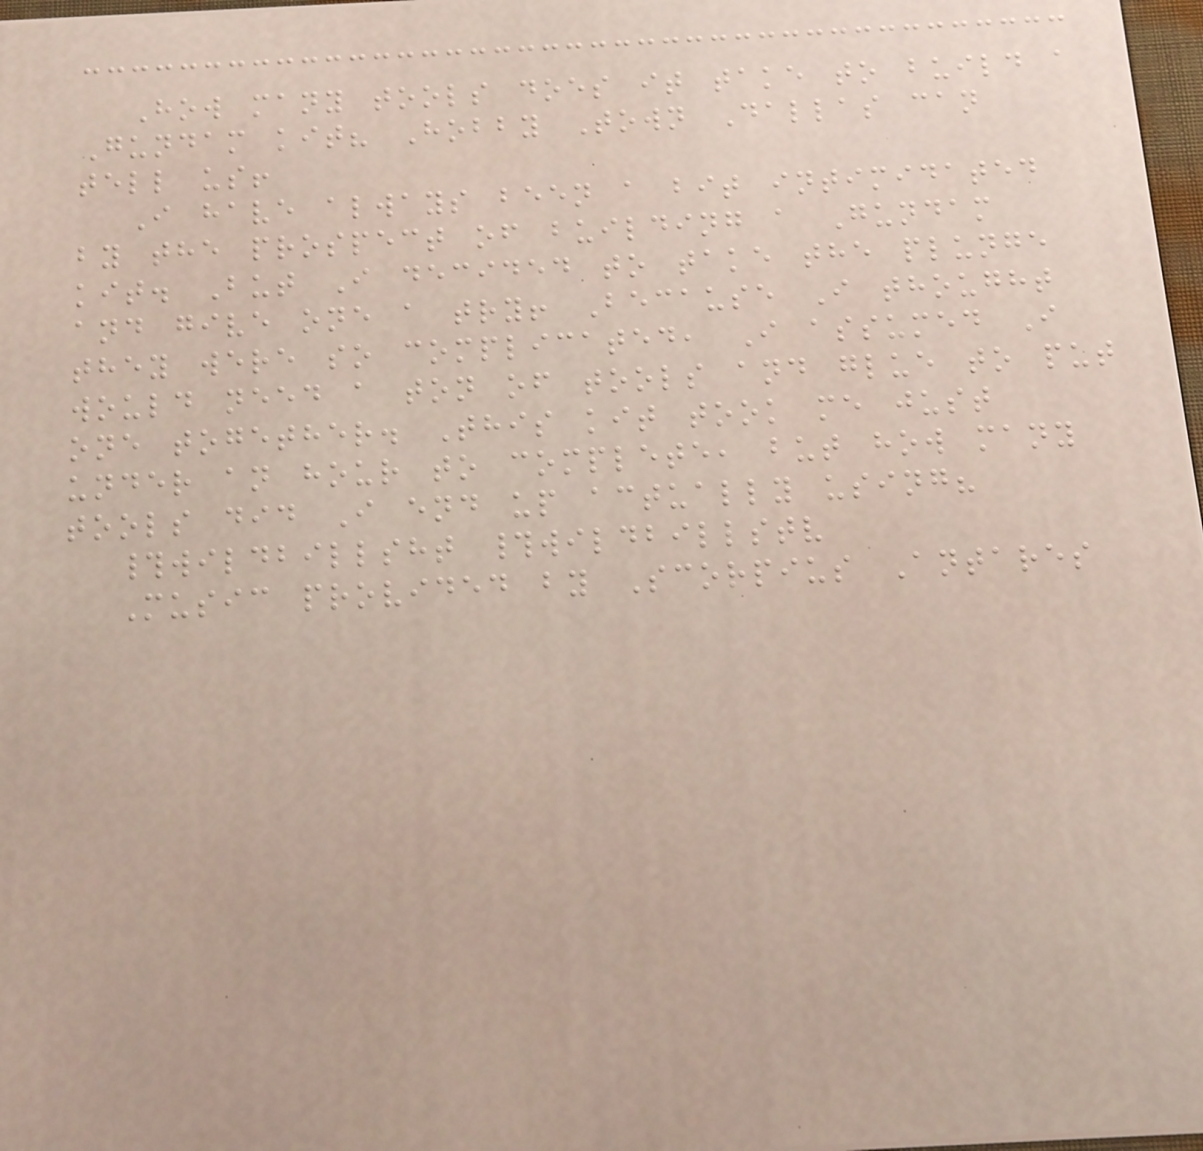How many tools does it take to build a
Gundam kit? Hobby Town Dallas can
tell us!
I have always been a bit intimidated
by the prospect of building a Gundam
kit. But I decided to take the plunge
and give one a try! Because I thought
they were so complicated, I assumed I
would need a ton of tools and glue to put
one together. This kit took me just
under an hour to complete, but how many
tools did I end up actually using?
#wildbillsht #wildbillstv
Music provided by Scorpius Antares
